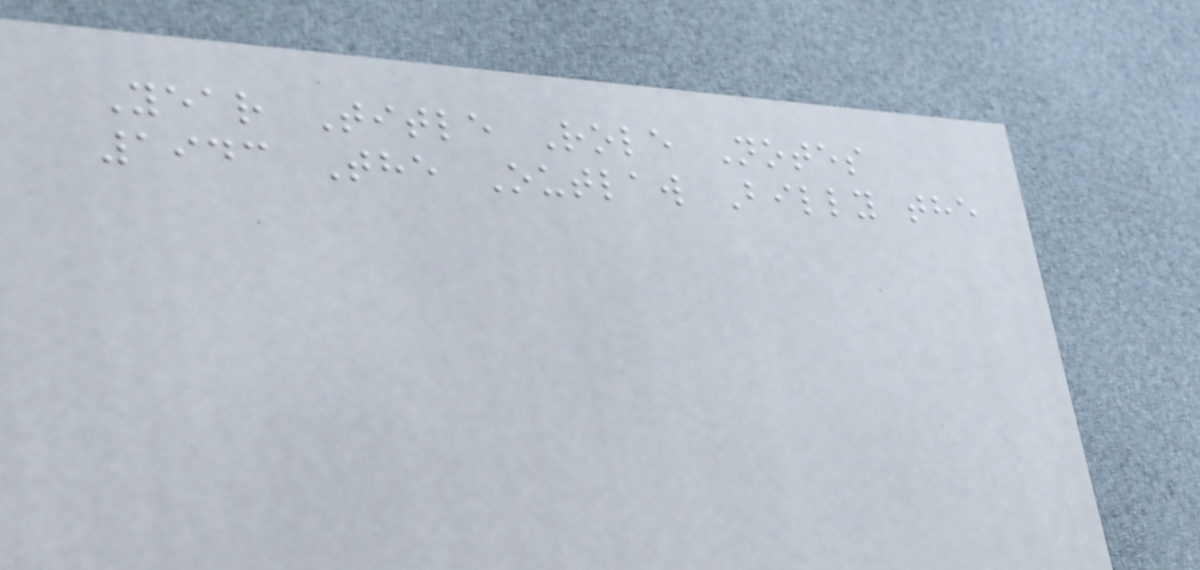Year Title Role Notes
1943 The Outlaw Billy the
